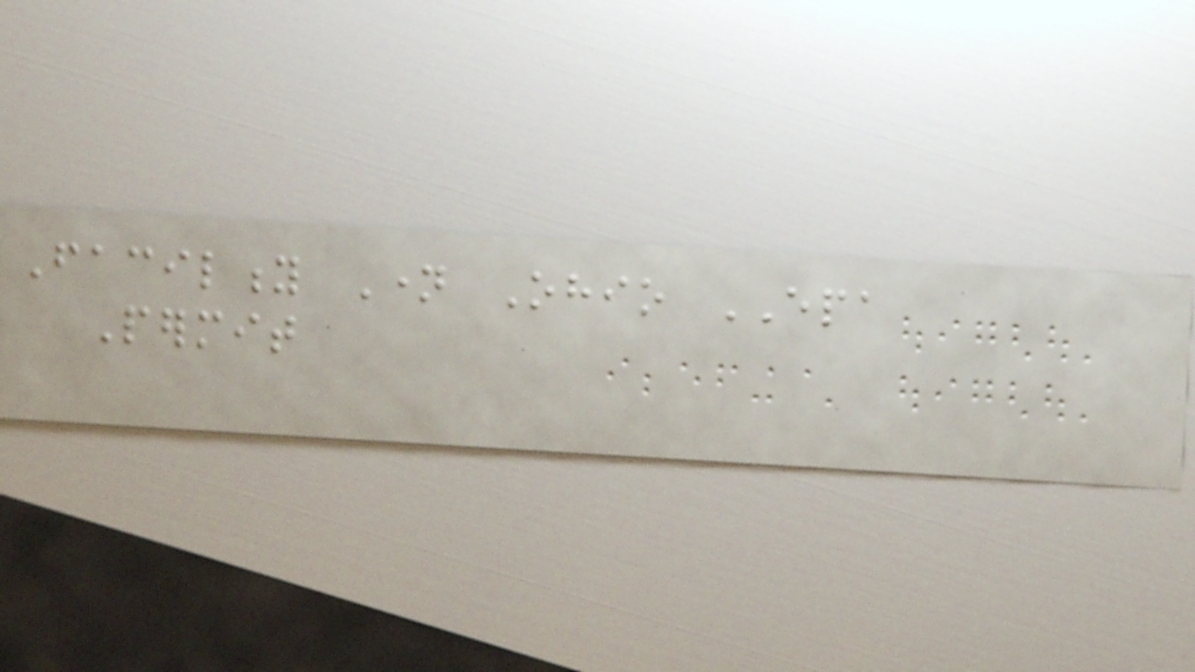Facility Name Ohio EPA
Permit
